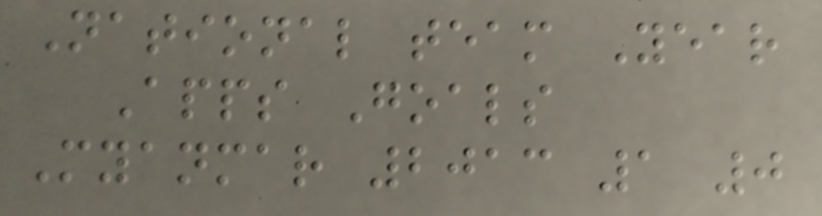National team Year
Apps Goals
Myanmar 2013 1 0
